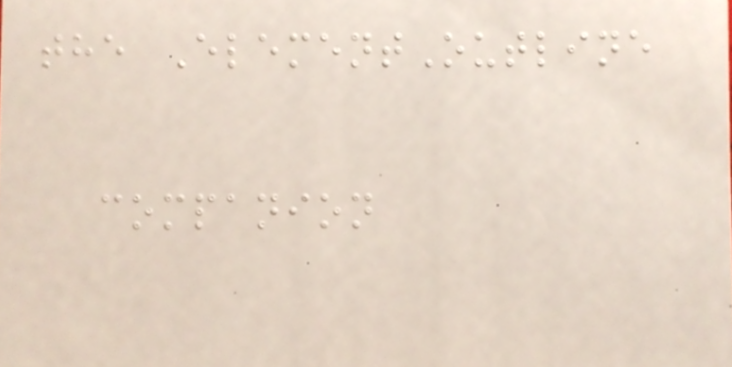the ElementOutline
companion
